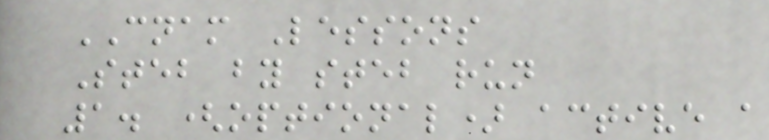CNAM Lessons
Steb by steb run
1. (optional) active a
